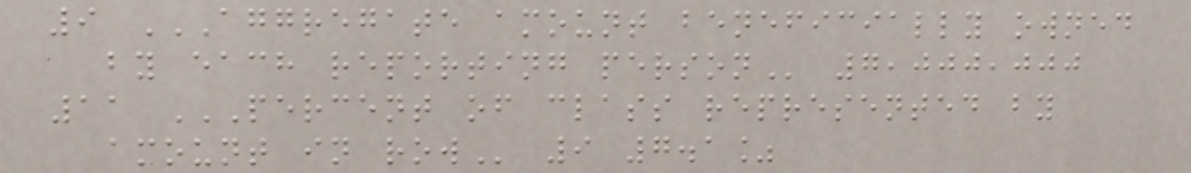9 AGGREGATE AMOUNT BENEFICIALLY OWNED
BY EACH REPORTING PERSON 7,000,000
11 PERCENT OF CLASS REPRESENTED BY
AMOUNT IN ROW 9 7.1%
